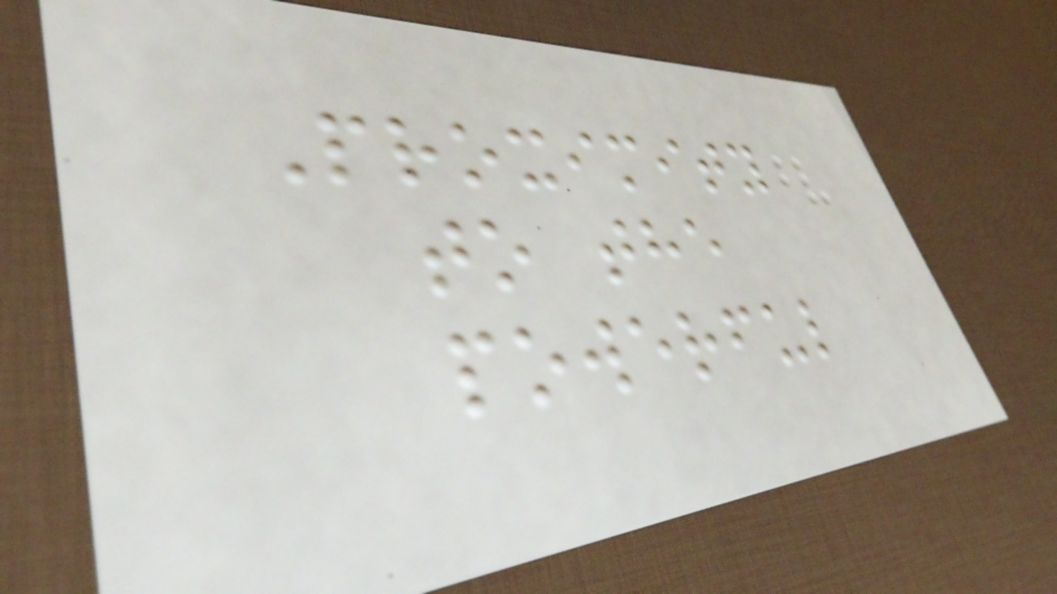Proximity
to the
powerful
